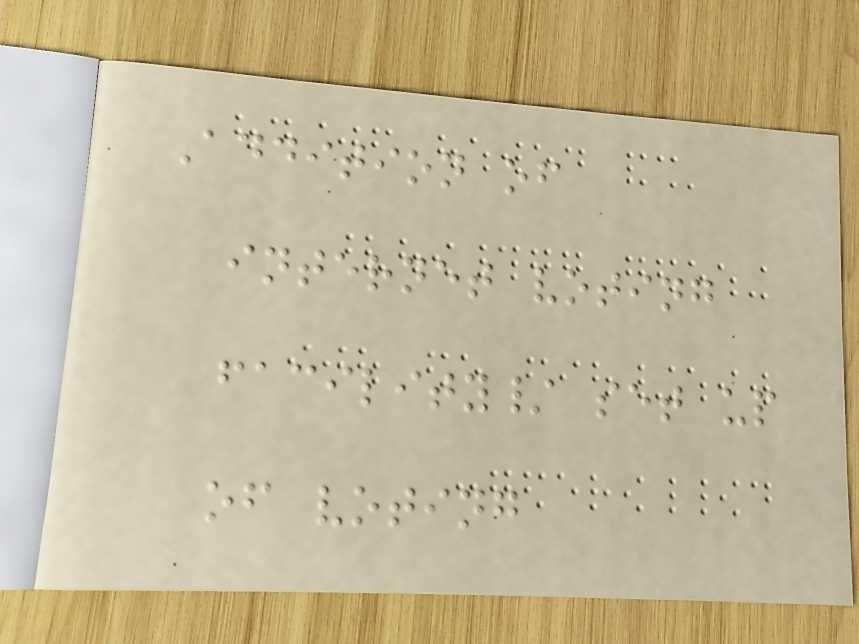Addition of
internet voting
facility/ set up
of voting
